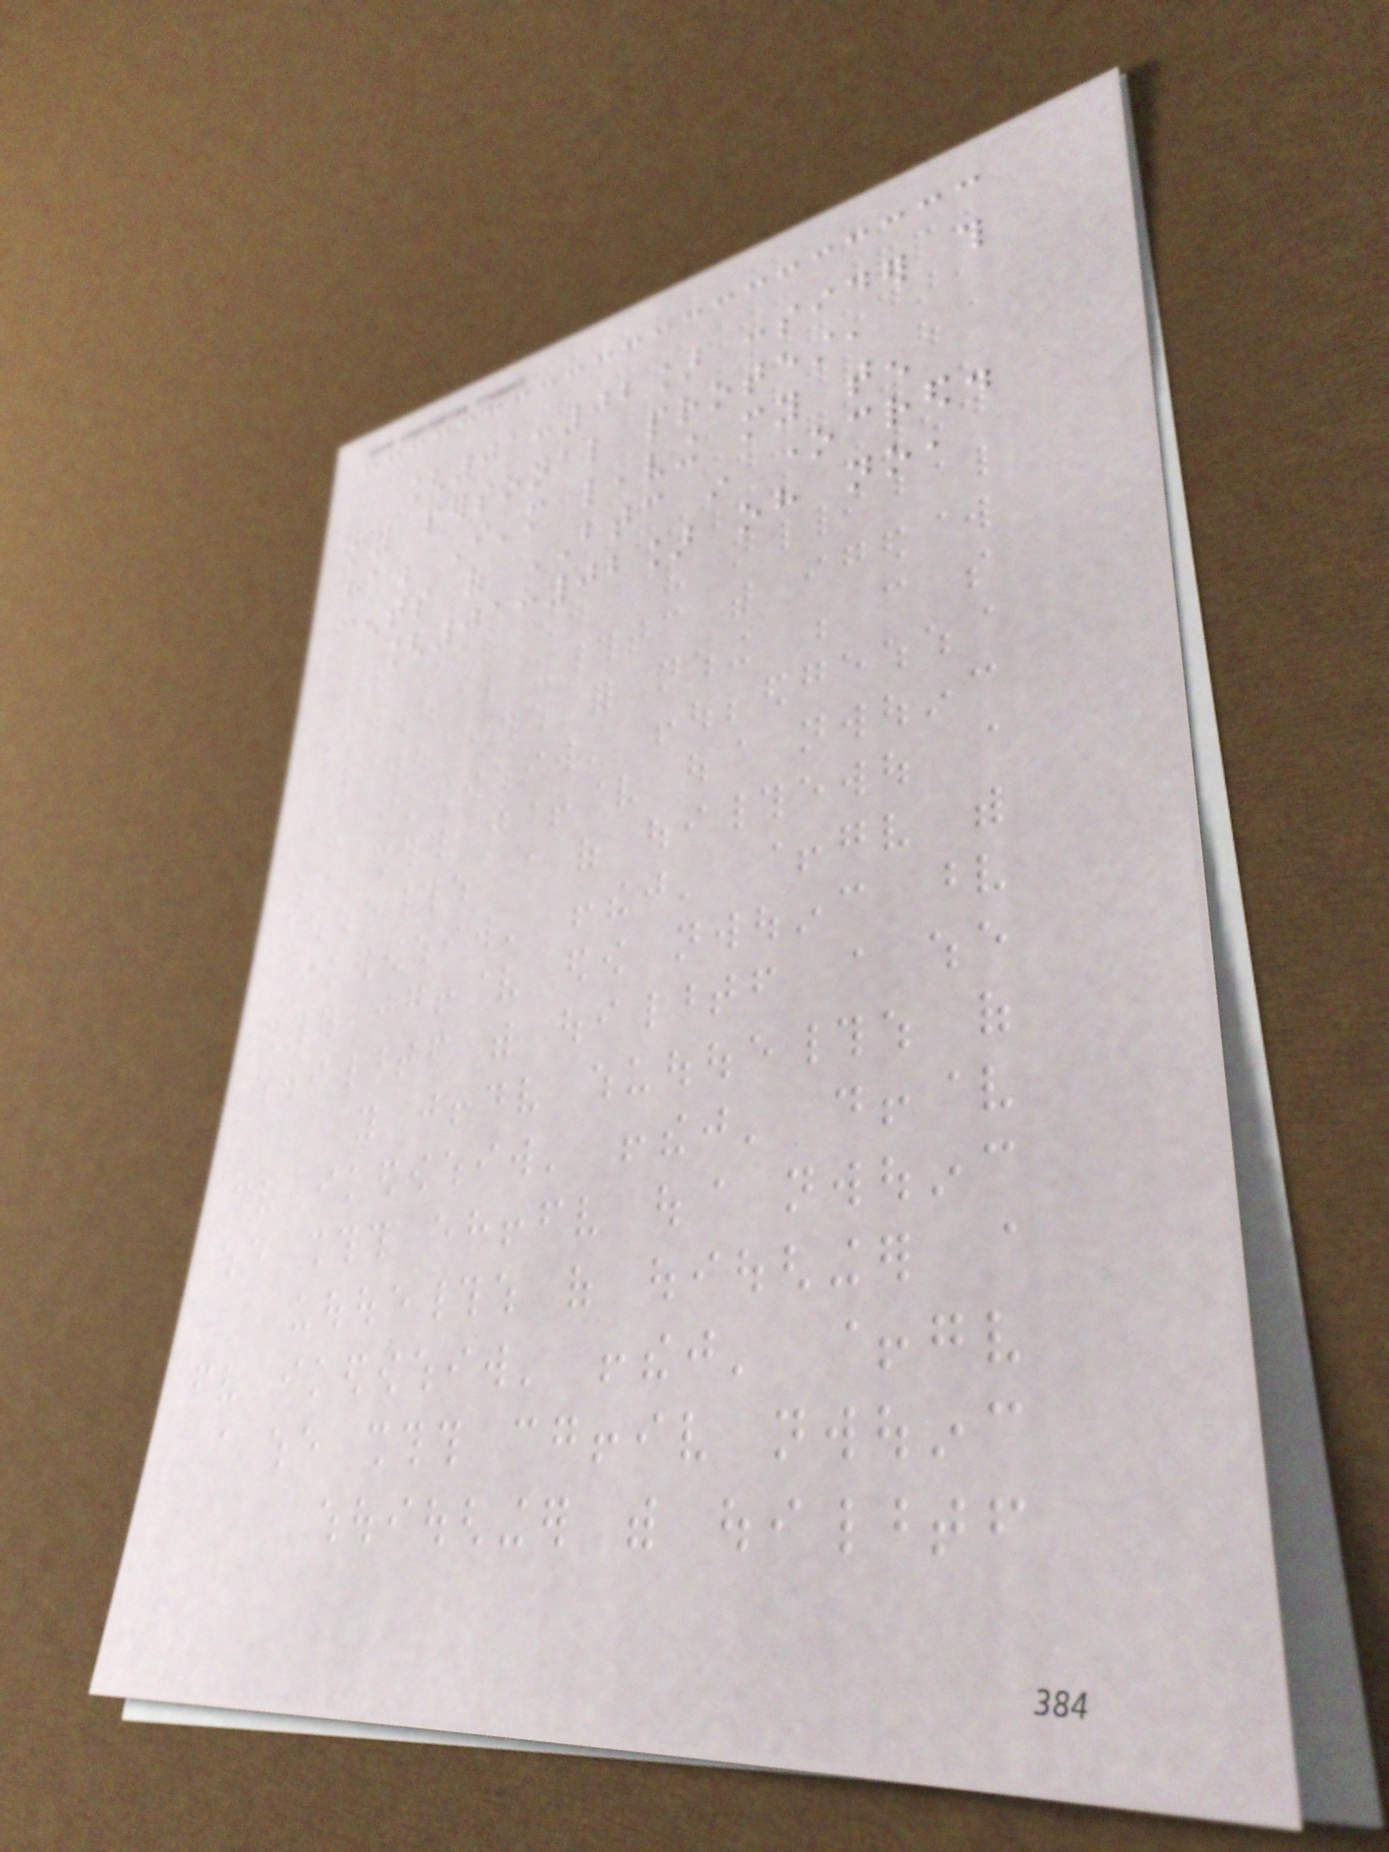[01:02] consider this
my personal protest,
ha. I'm leaving my ten
cents of BTC in onecred.
[01:02] oh no,
